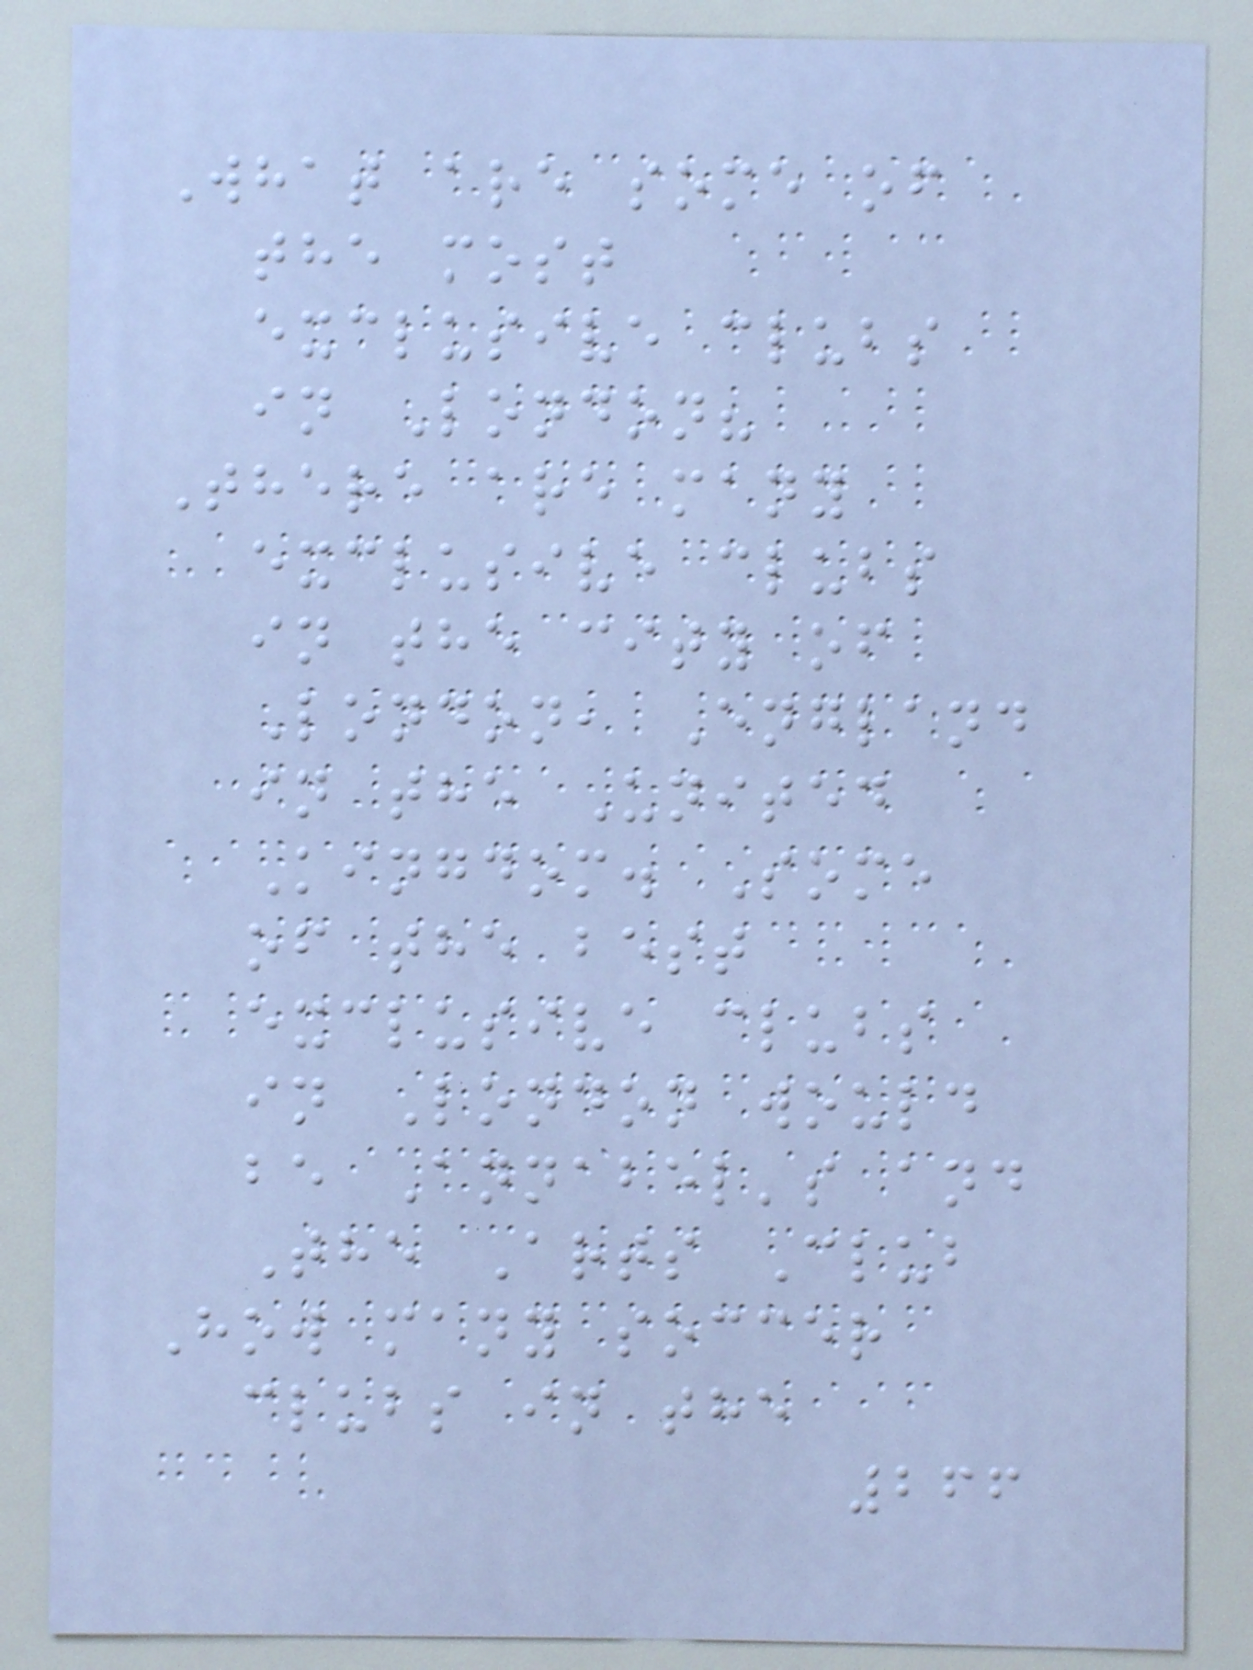What are some of
the most
exclusive clubs
in London?
There are many
exclusive clubs
in the city of
London, England
in the United
Kingdom. Some
of the best
exclusive clubs
in London would
be Annabel's and
The Arts Club
How many soccer
clubs in the
266
